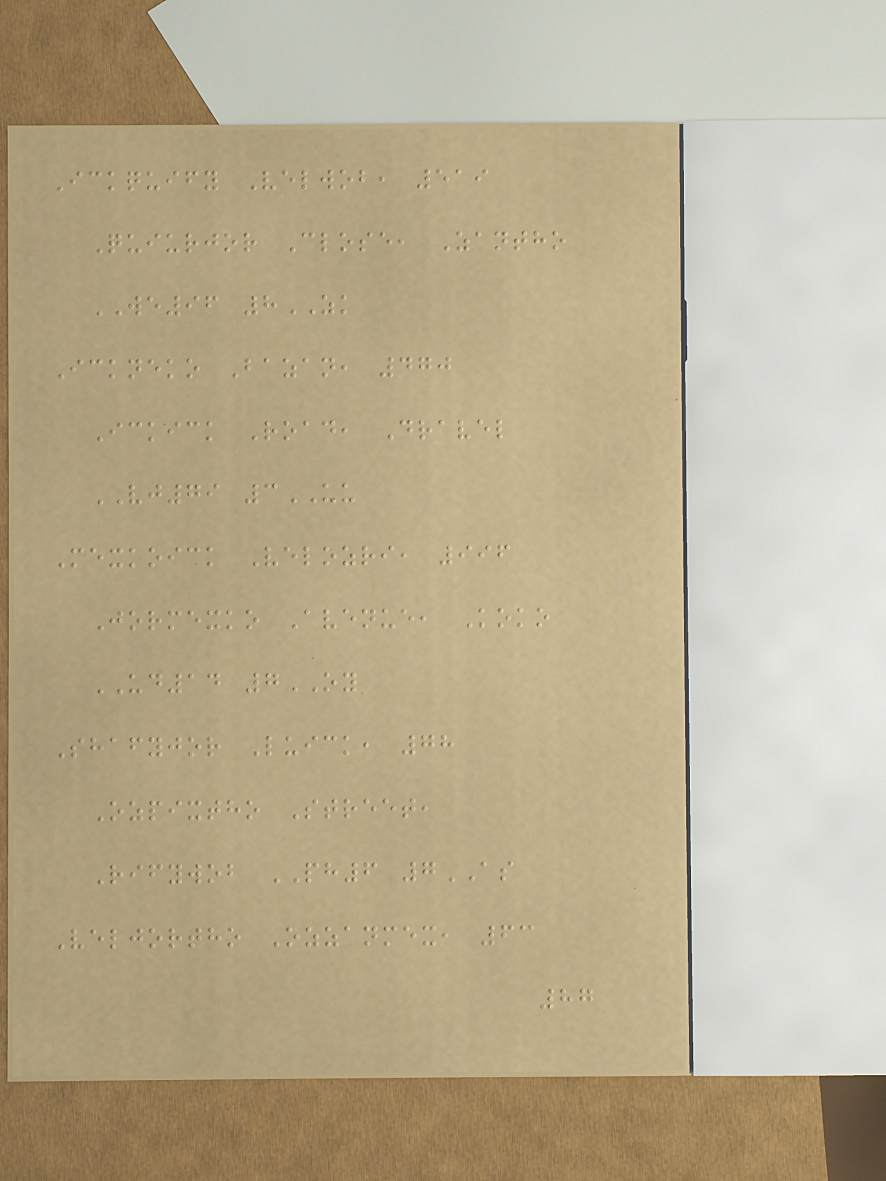Ickquify Velwob, 519
Quiurjor Close, Zantho
WE96 8ZK
Ickneko Bazan, 470
Ickick Road, Dravel
VJ79 3UU
Mexkoick Velozri, 996
Jormexko Avenue, Koko
UD14 7OY
Shafyjor Luick, 78
Ozpixtho Street,
Rifywob PH6 7AS
Veljortho Ozzanmex, 63
87
